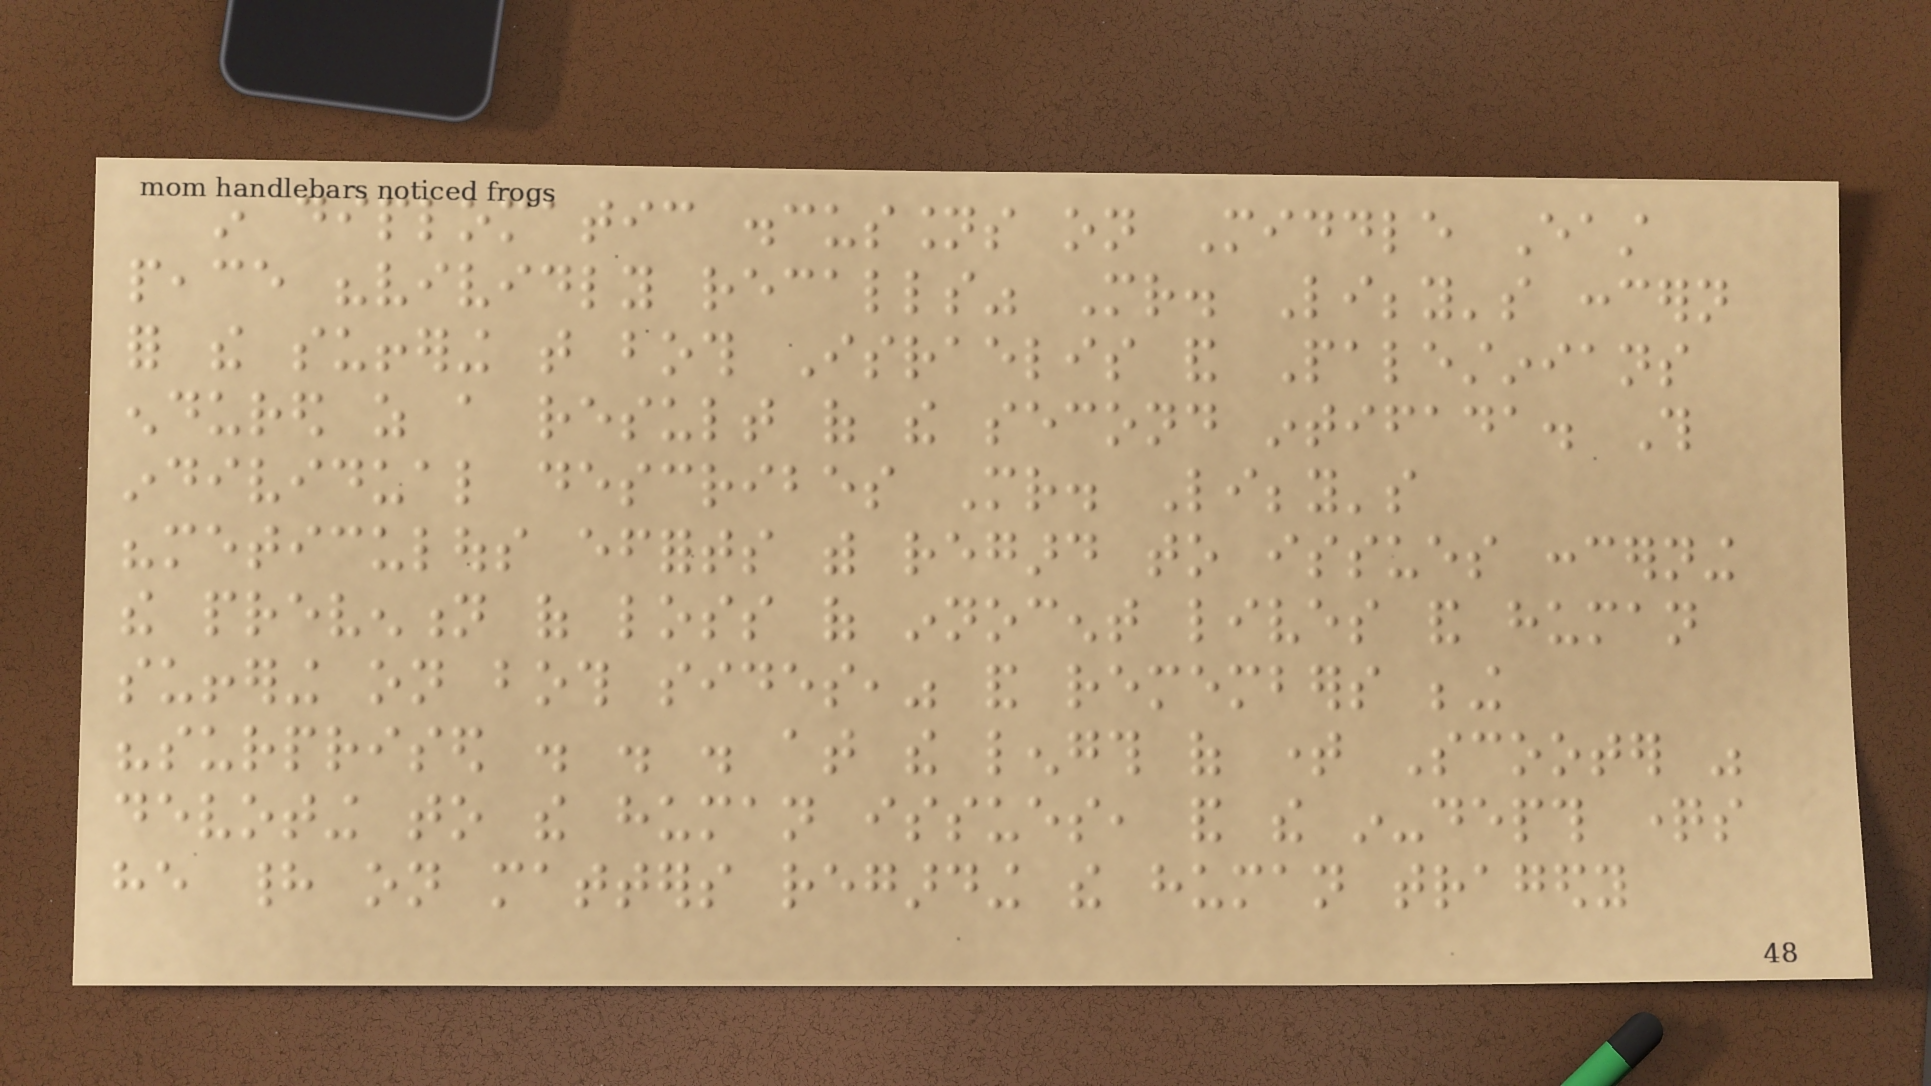in diplomatic discussions on Middle East
peace "vividly recalls" Mr. Libby's concern
for the suffering that both Israelis and Palestinians
endured as a result of the second intifada. This
individual describes Mr. Libby's
"meticulous efforts with regard to issues concerning
the prevention of loss of innocent lives and human
suffering on both sides," and remembers being
"surprised . . . at the length of time Scooter was
devoting to the human issues, and the in-depth questions
he had on matters regarding the human tragedy
